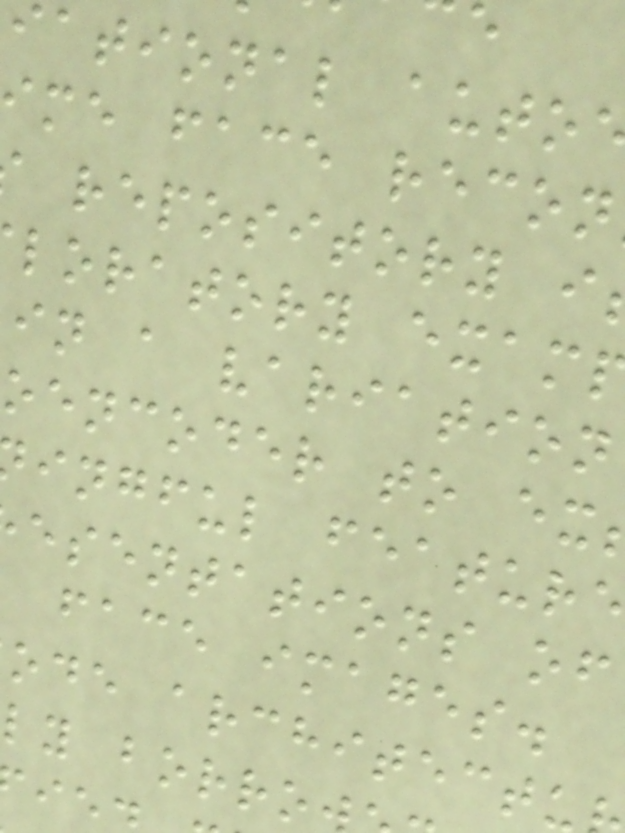iational auto
me face recon
repository i
loratory exam
in a variation
oencoder to ex
ingful featur
esentations of
face images.
ode architect
ly borro
